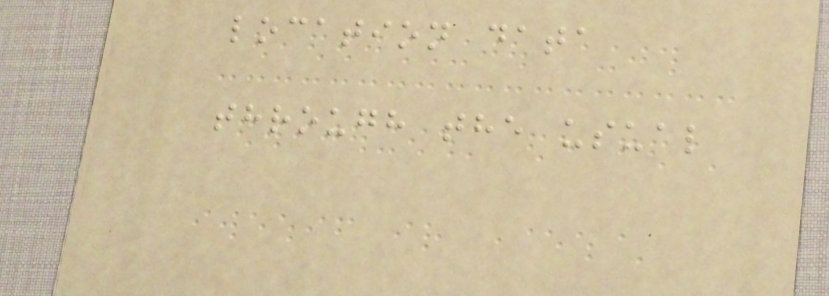location data
through the usual
